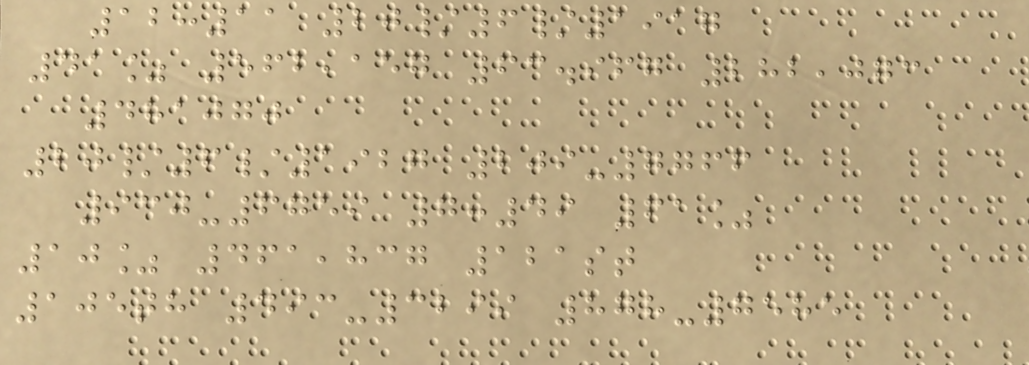12:11 20/6/1917
41% 562,157 63.967 282,073
481070
20/6/1927 209-7766
930-6759 7:49 61%
10% 461,837 121st
105th 493-3299 878-7585
